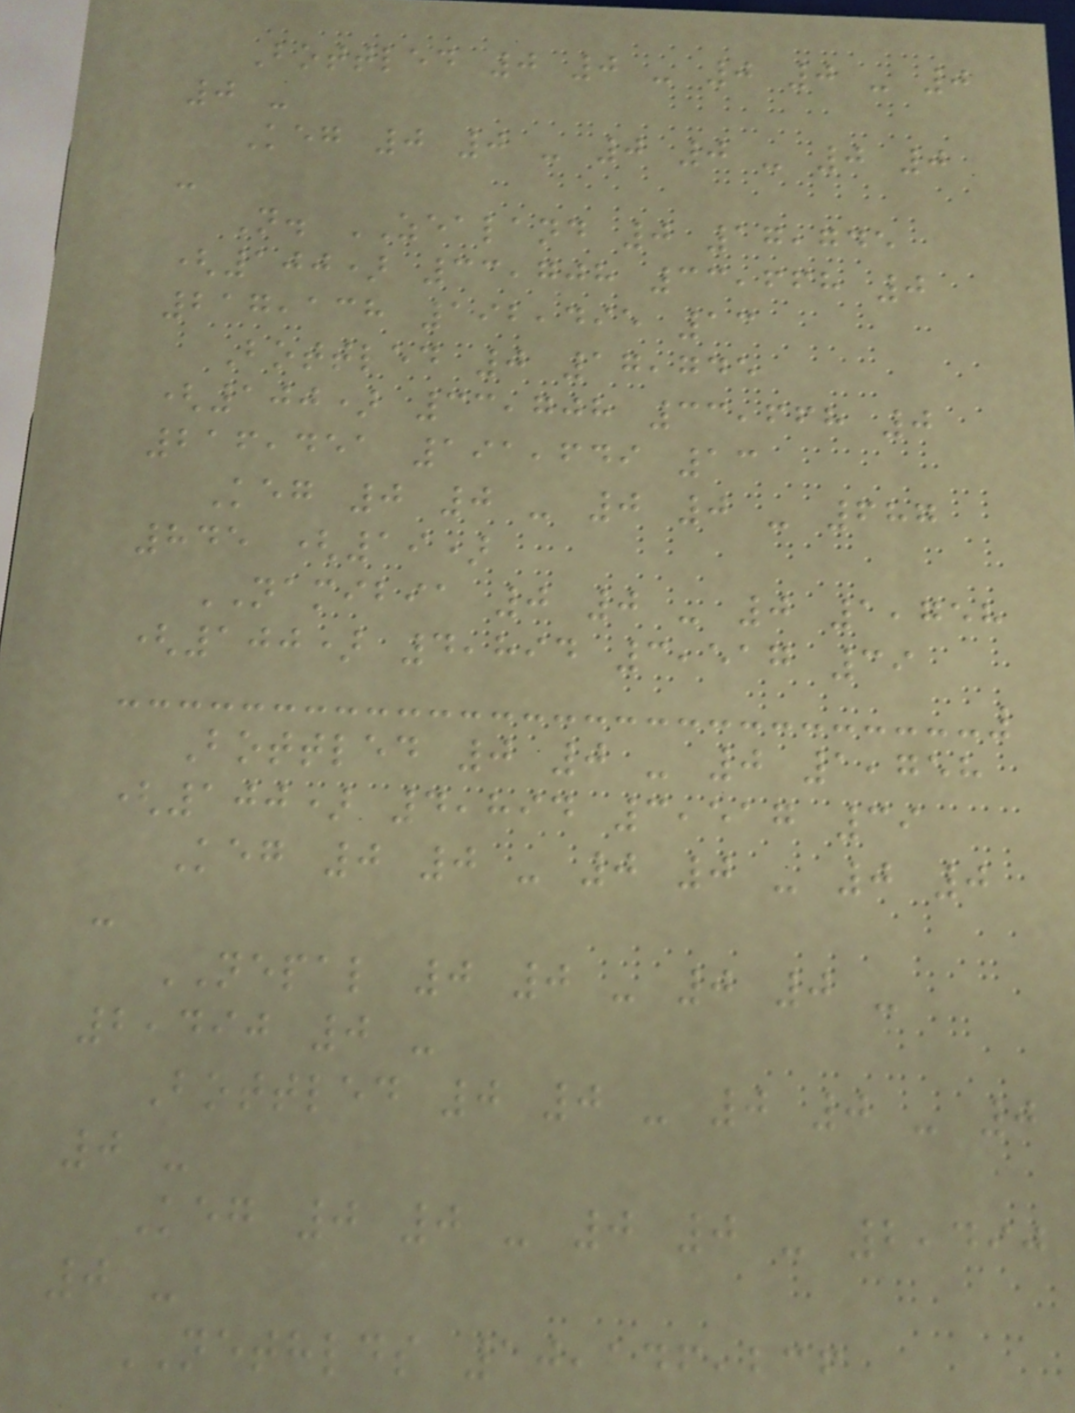Bottled 0 0 - 0 0 - 0
0 -
Keg 0 0 - 0 0 - 0 0
-
N. ZEALAND 0 17,745
(100) 33,708 33,668 0
217,138 192,495 13
Bottled 0 17,745
(100) 33,708 33,668 0
216,451 191,649 13
Keg 0 0 - 0 0 - 687
845 (19)
NAMIBIA 0 0 - 0 1,758
(100) 4,894 3,517 39
Bottled 0 0 - 0 1,758
(100) 4,894 3,517 39
Keg 0 0 - 0 0 - 0 0
-
NEPAL 0 0 - 0 0 -
2,490 0 -
Bottled 0 0 - 0 0 - 0
0 -
Keg 0 0 - 0 0 - 2,490
0 -
NETHLDS 10,146,236
